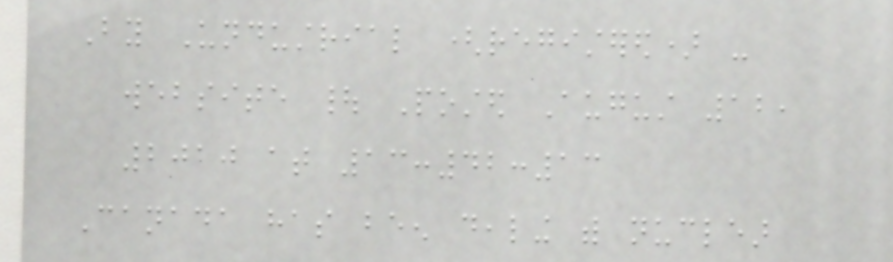By Undustrial (registered) -
website | Posted August 12,
2010 at 13:42:13
Canada has been dealing with nuclear
